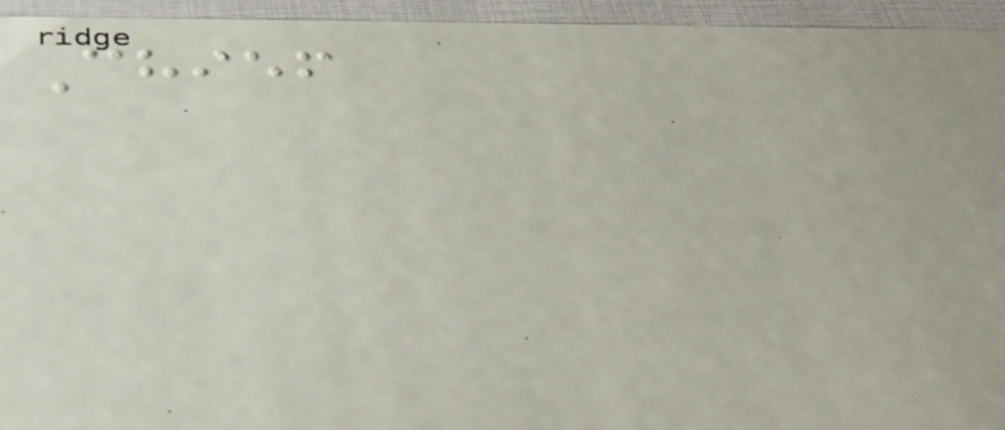Chief
